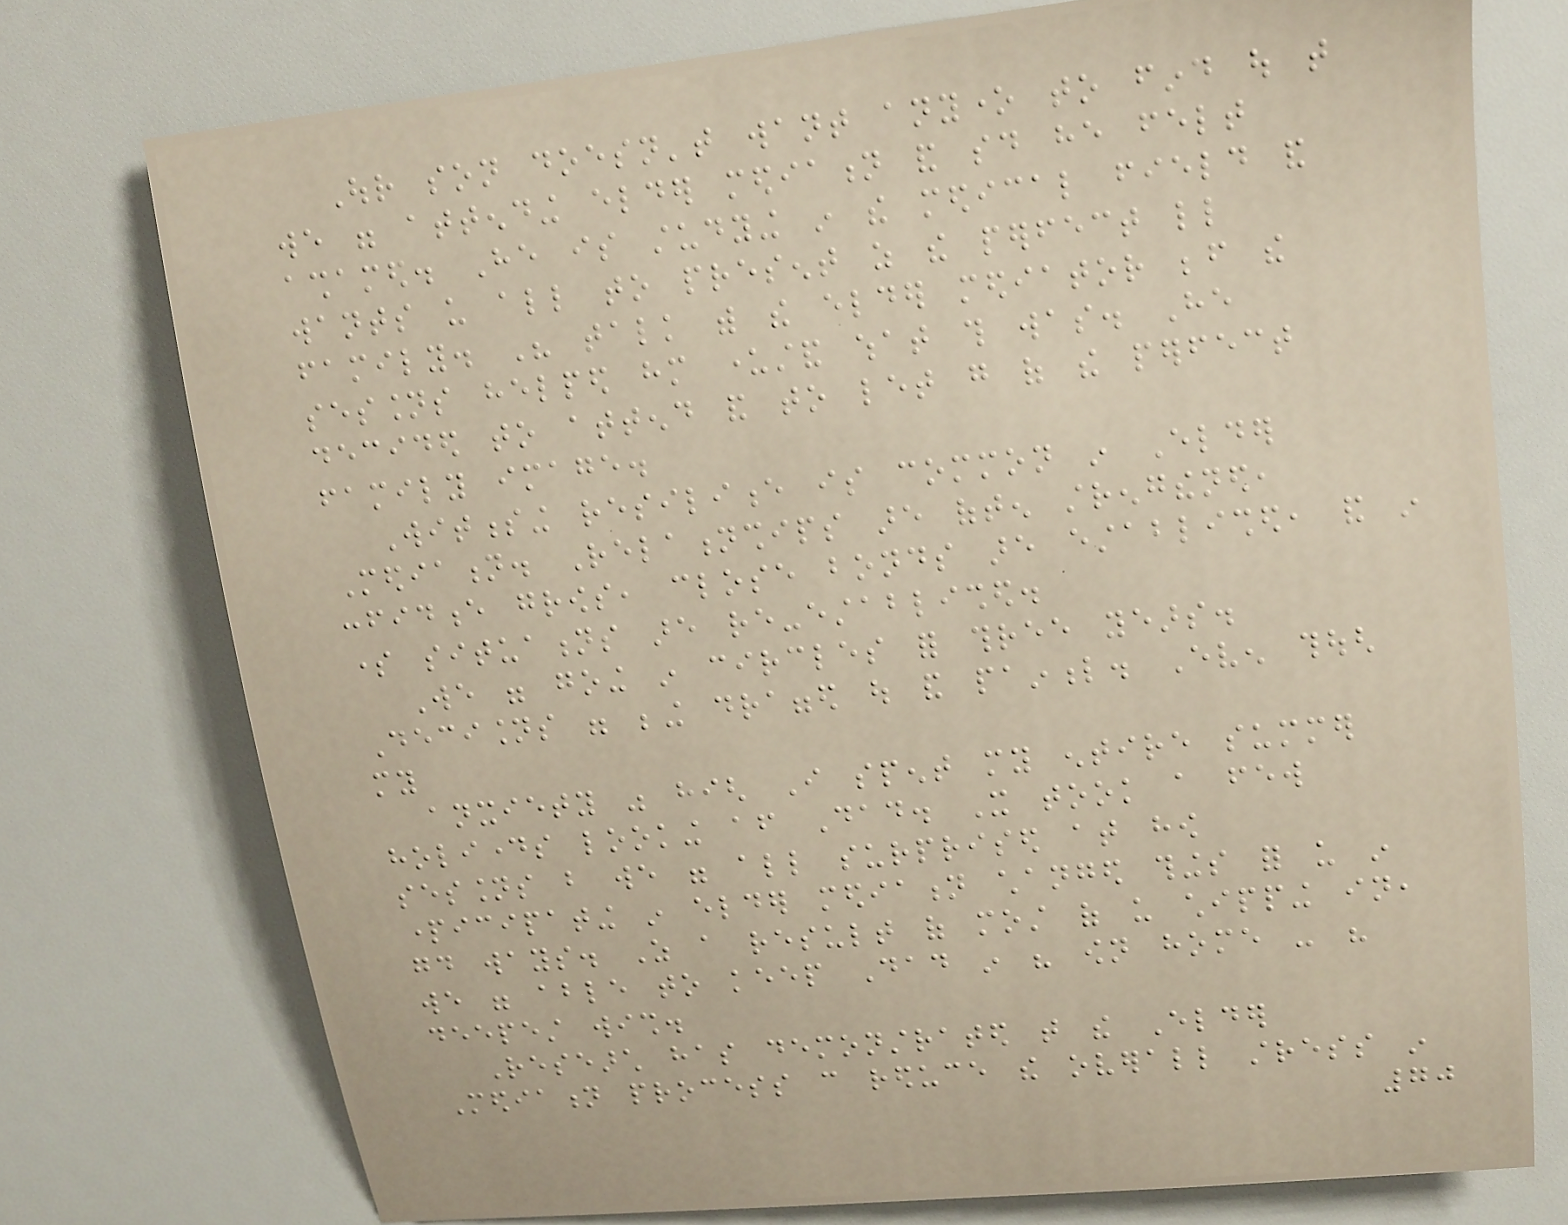Our son doesn't want anyone to find out that
we were attending elder mediation and said he felt
ashamed. He is studying in the medical field and
wants us all to present as the perfect little
family. His talk with the elder mediator before the
sessions helped him understand what this was. He
decided to attend and to let go of the perfect
family image.
Witnessing resilience is common in Elder
Mediation. Relationships are often strengthened,
confidence grows, close bonds are established, and in
some situations are re-established.
We were going in circles for three years.
Decisions were being dragged out and painful. Even though
my
anxiety was high I spent my entire summer
holidays looking after Dad. It took a few
sessions but we were all surprised at how
participating in elder mediation changed things for us in
good ways. As a result of most of us chipping in,
we were able to keep Dad in his own home - his
deepest wish.
Research has demonstrated that the Elder
Mediation process can reduce the overall stress in
70
